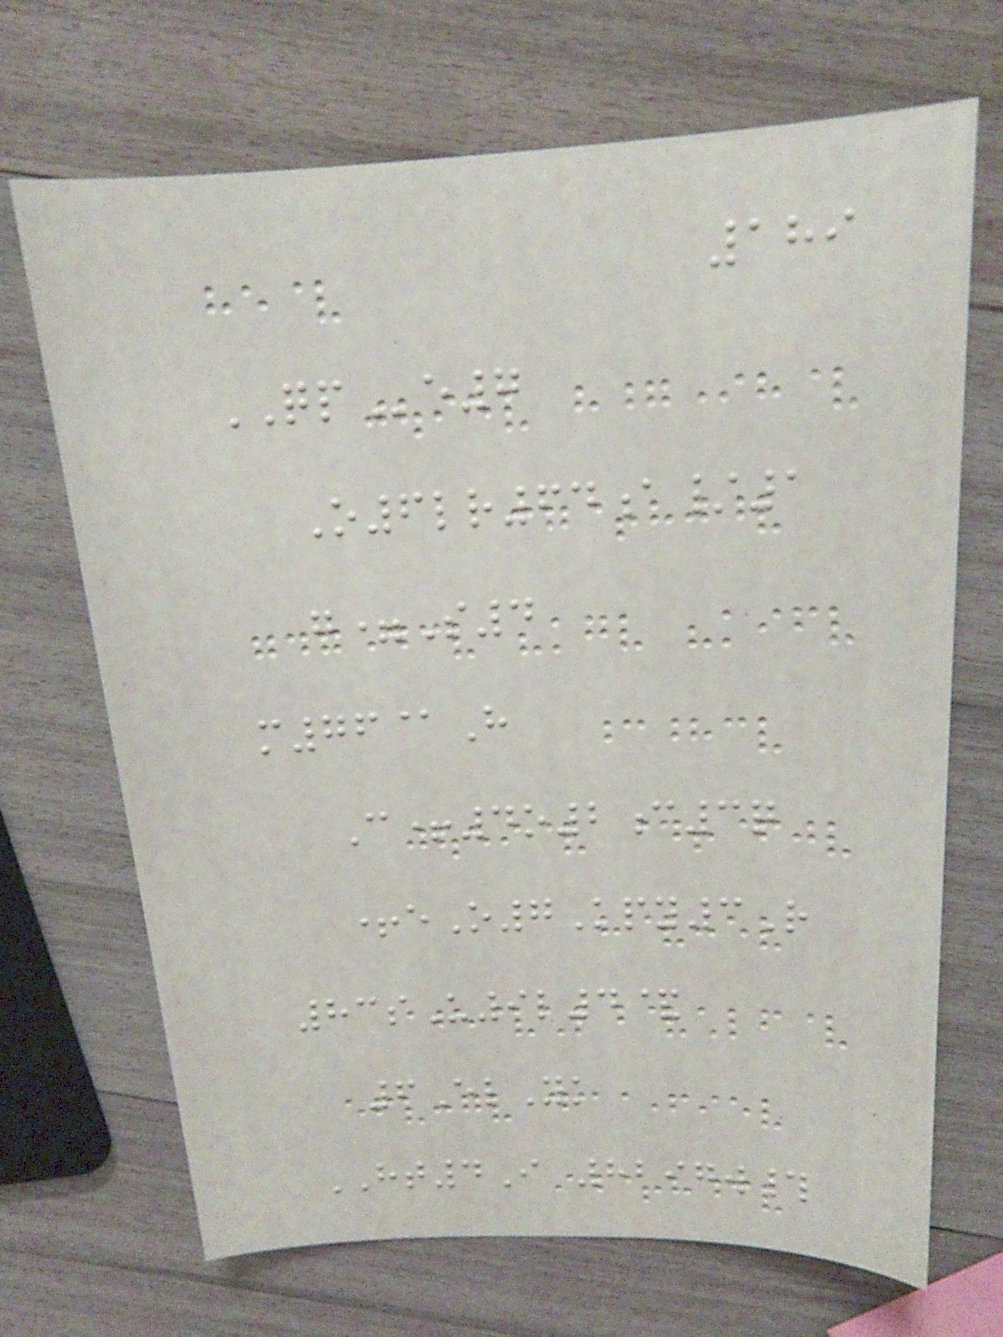189
QPe7
O6lr64a/1
g=S4
m76@H
C+4o2c3q
+eO7Kpy3R
83sU9l4&
6ElYk
HT4I 8297w#
